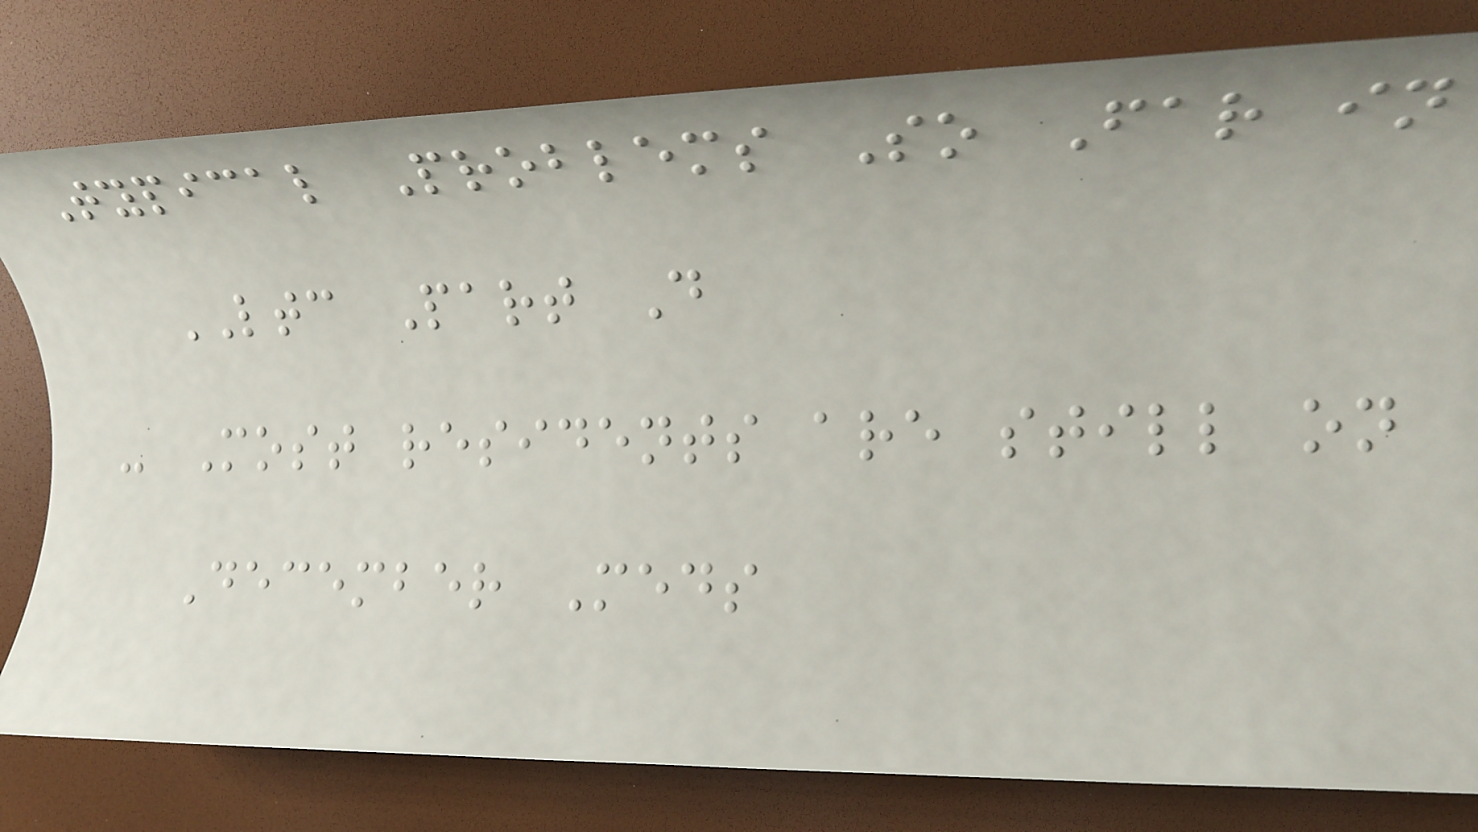Typical Problems So Far in
LTC Part D
- Most residents are still on
December Meds
